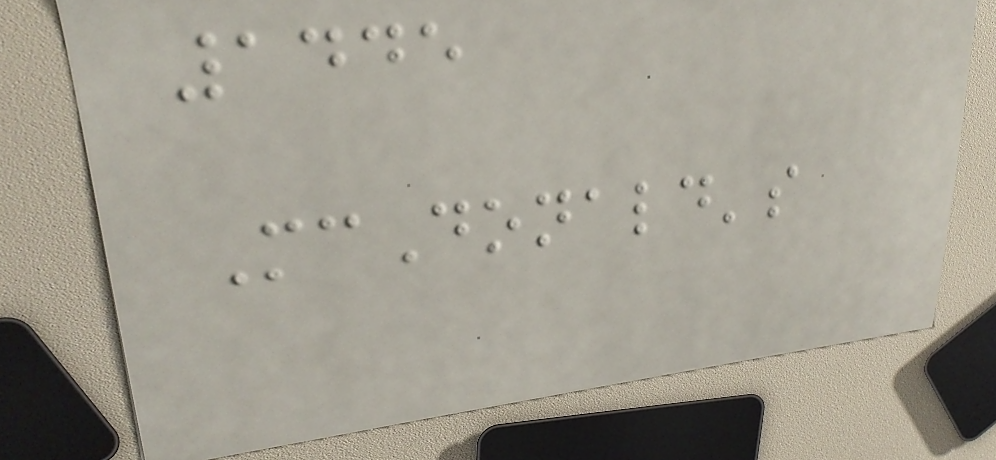1445
McDonald's
